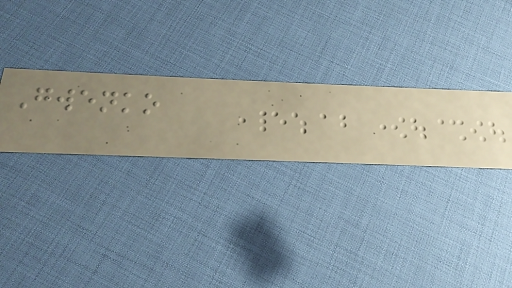Gwenko
